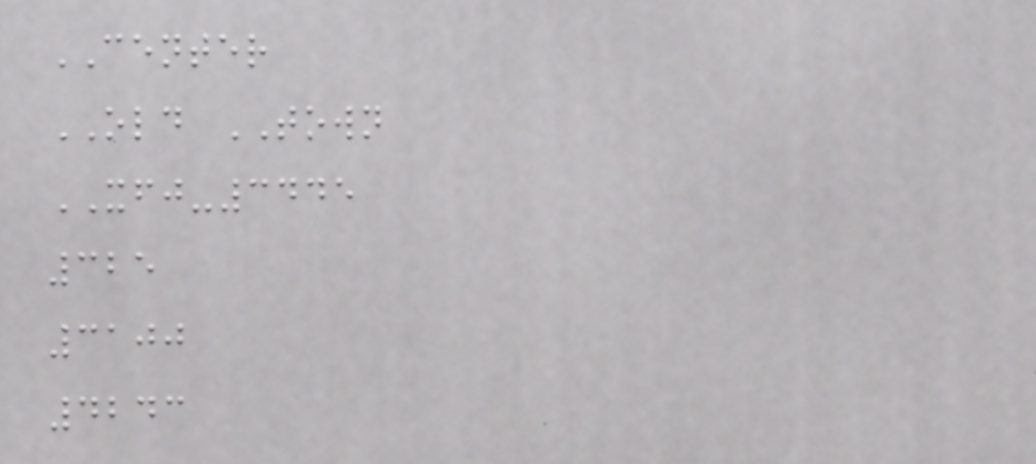CENTER
OLD TOWN
XFJ-3445
325
3100
4243
